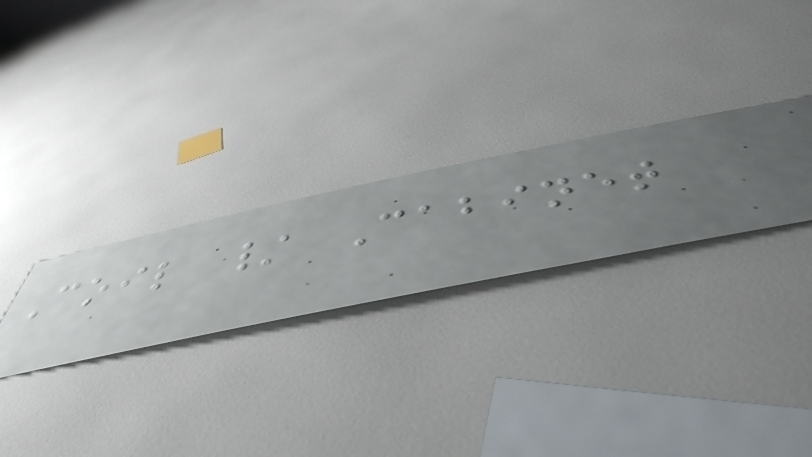Coil / Cabinet
